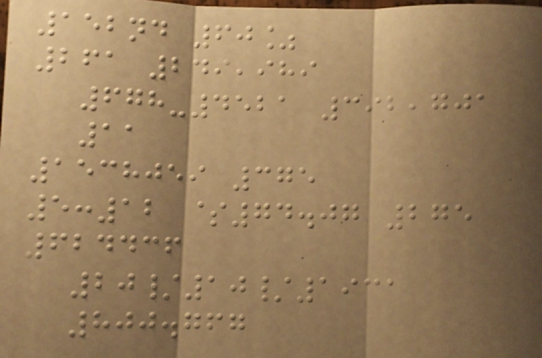152nd 60%
261 249,989
678-4521 392,701
11
1538059 375
5:12 $74.07 275
624436
20/10/1931
800.767
